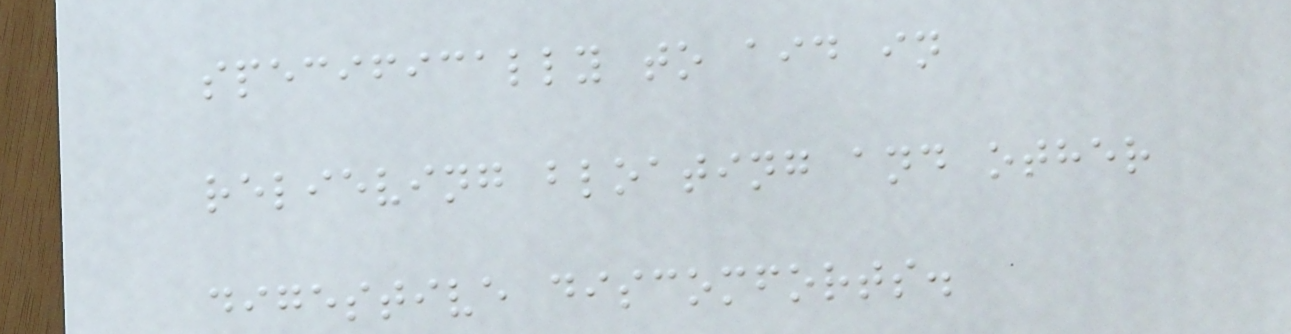specifically to aid in
relieving bloating and other
digestive discomforts.
